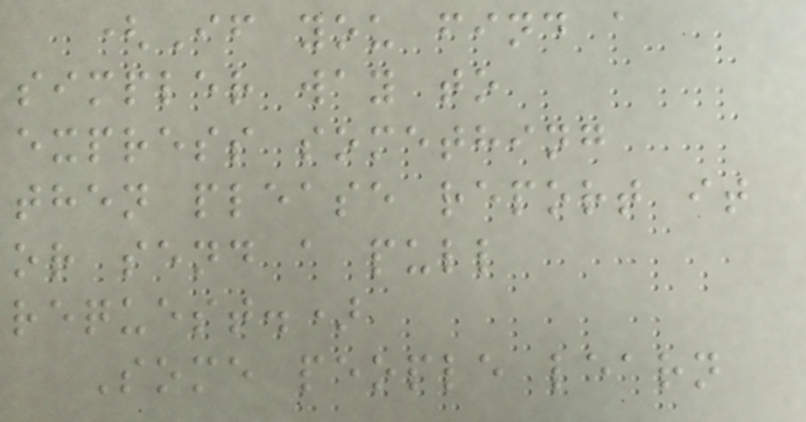(If you find a
simpler way to
express something
then please report it
or send a pull
request.)
Some people learn
